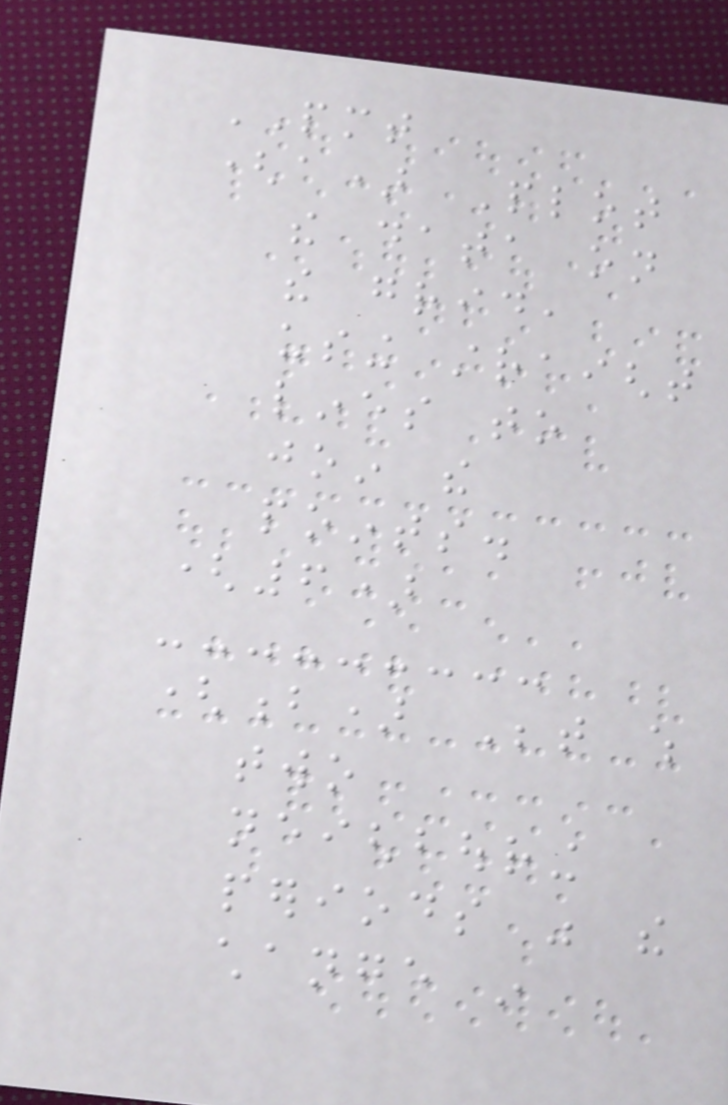PMT
(a) Plot
the data on
the grid,
using straight
lines to
join the
points.
(6)
(b) Between which
two
neighbouring
periods was the
change in
